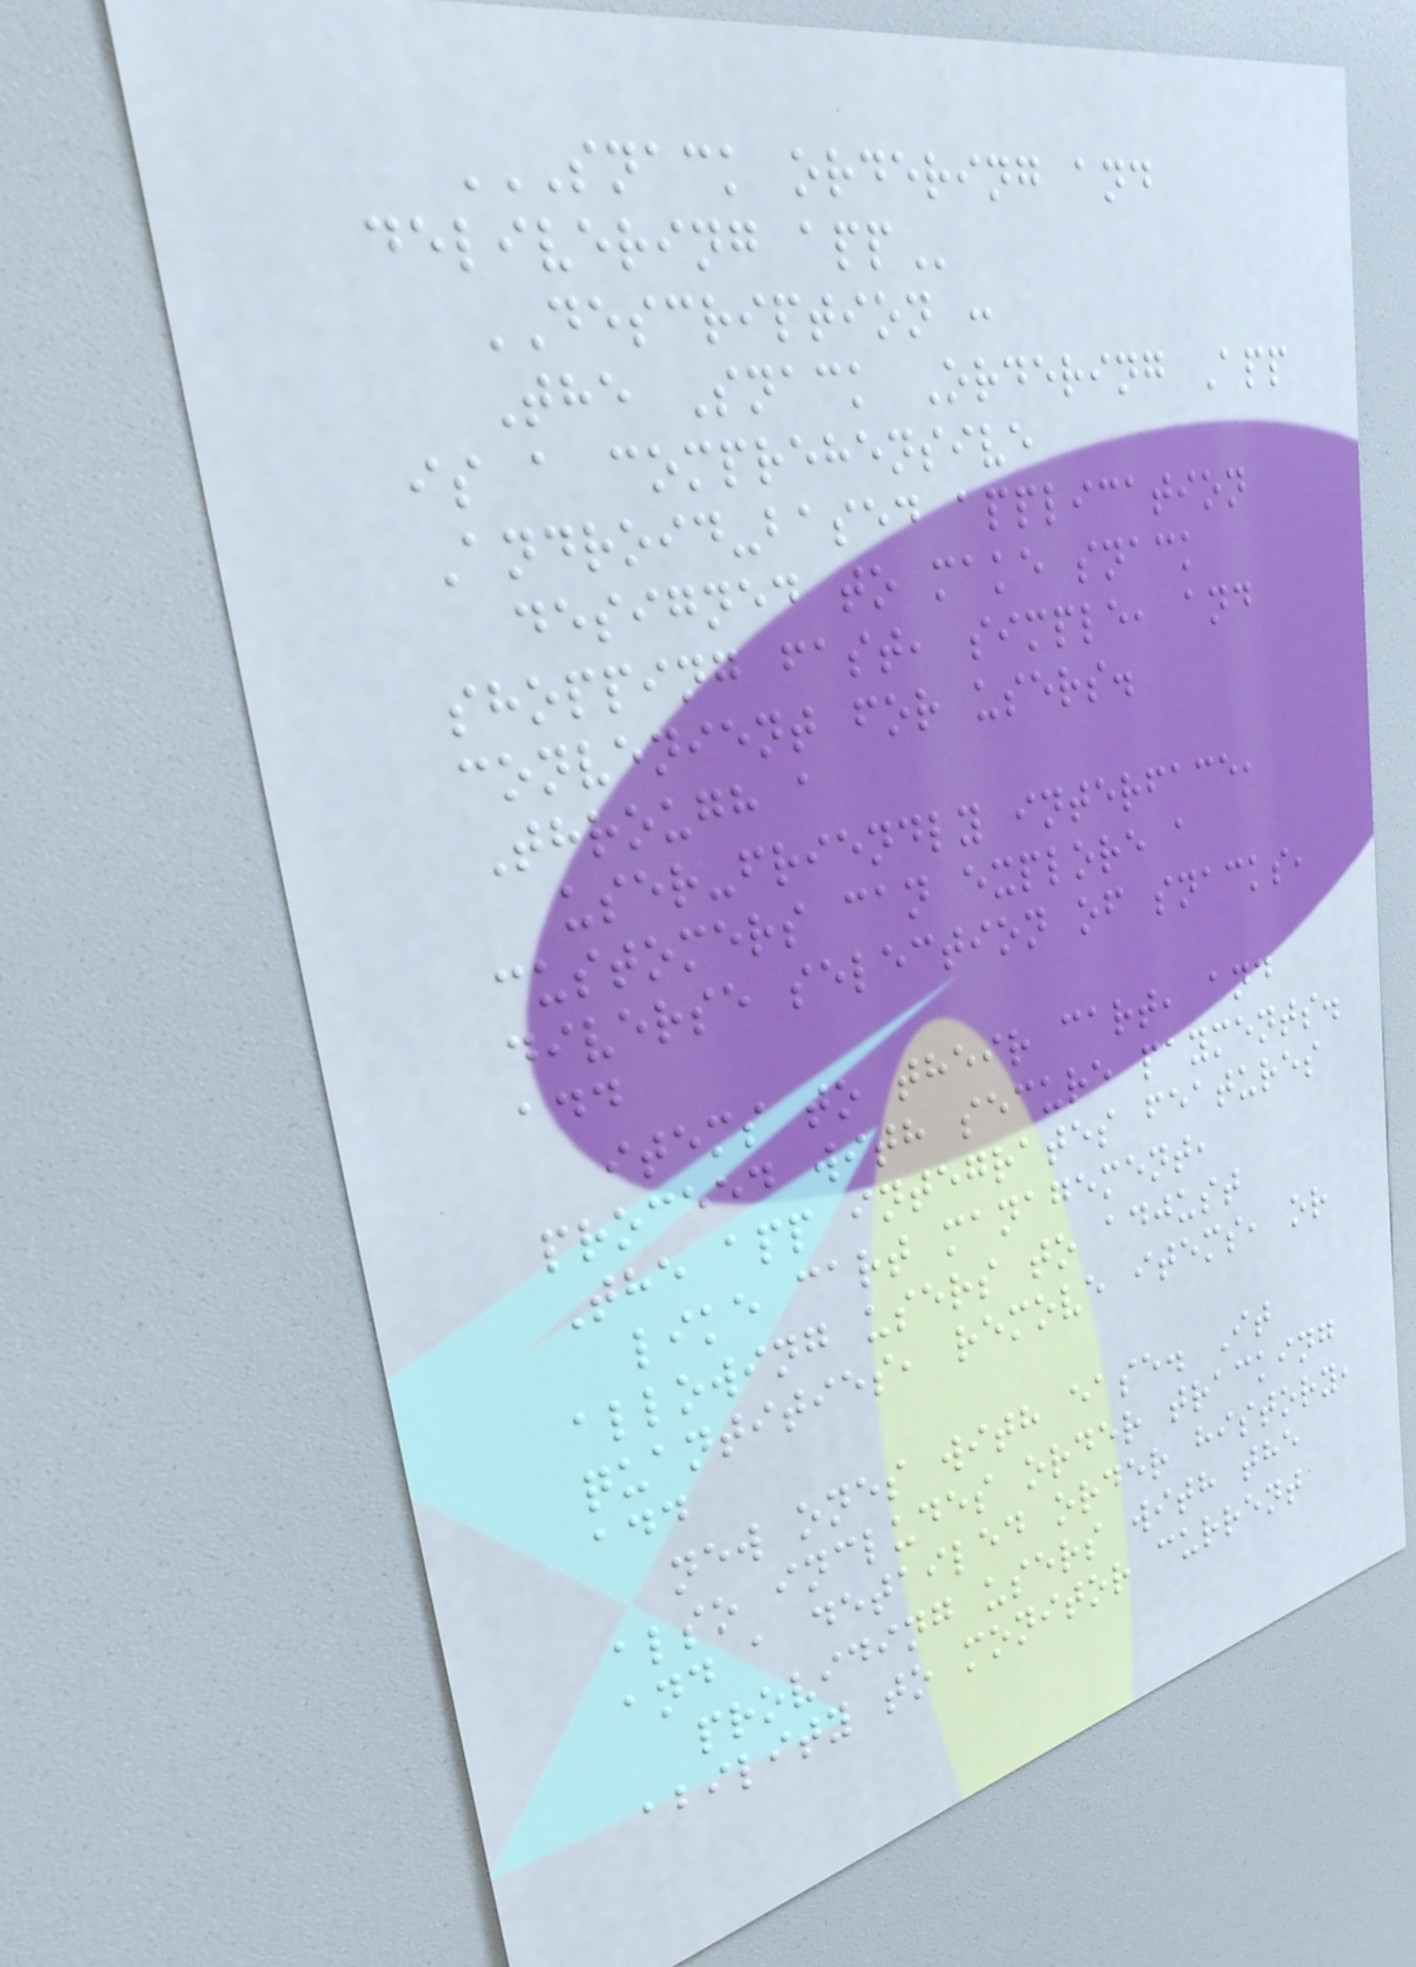SNACK ORDERING AND
DELIVERING APP
DESCRIPTION :
The Snack Ordering App
is a comprehensive
Android-based application
designed to make snack
shopping fast, simple, and
convenient for users.
Through a
user-friendly interface,
customers can explore a
diverse selection of snacks,
add
items to their cart, and
proceed with secure payments.
The app integrates features
like cart management,
allowing users to adjust
quantities, remove items, or
add
new ones with ease. It
also includes order tracking
and a detailed order history,
providing users with the
ability to monitor current
